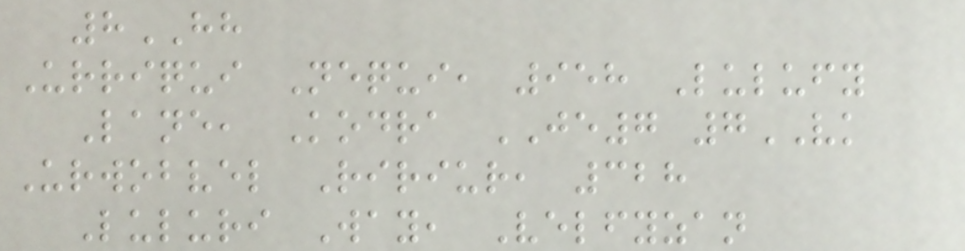8HH
Urriqui Nequi, 958 Lulufy
Lane, Kodra JE7 7VK
Urwobvel Ririur, 328
Luluri Way, Velfyzan
